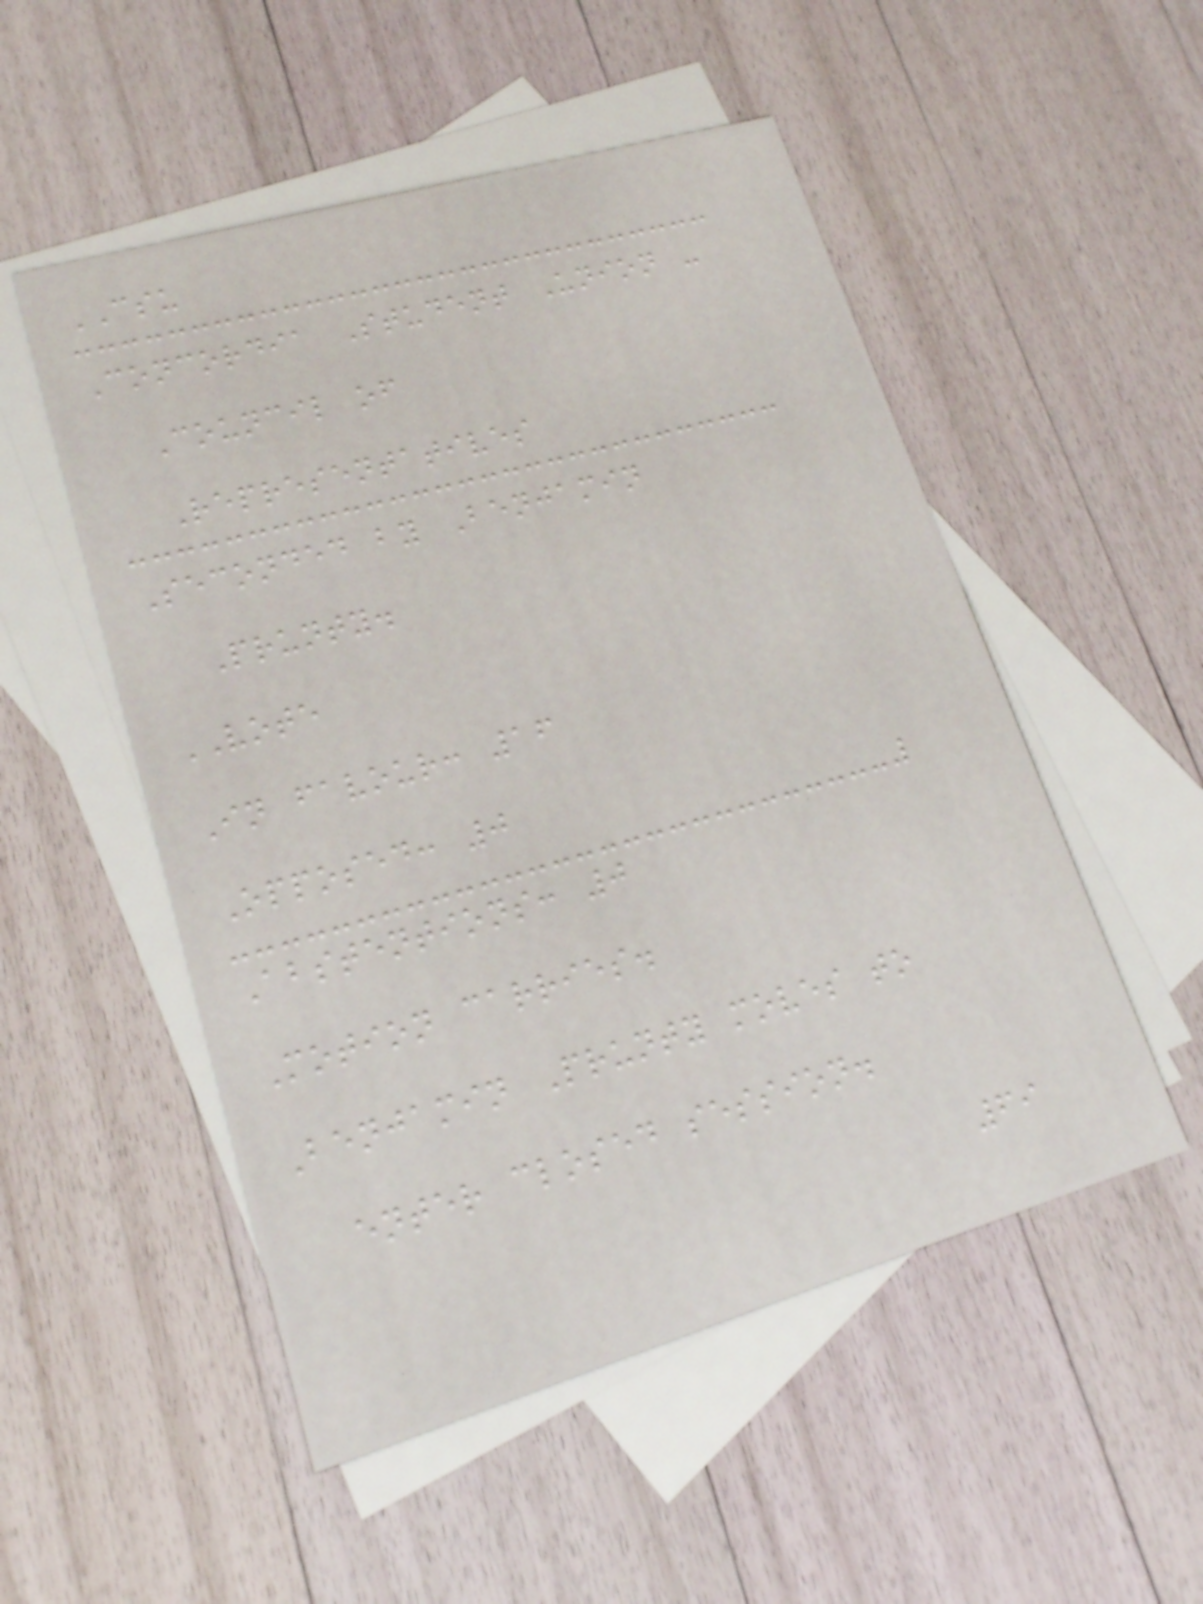CSU
Concordia Student Union -
Council of
Representatives
Seconded by Benjamin
Prunty.
VOTE
In favour: 16
Opposed: 0
Abstentions: 0
Motion carries.
Benjamin Prunty moves to
enter closed session.
69
